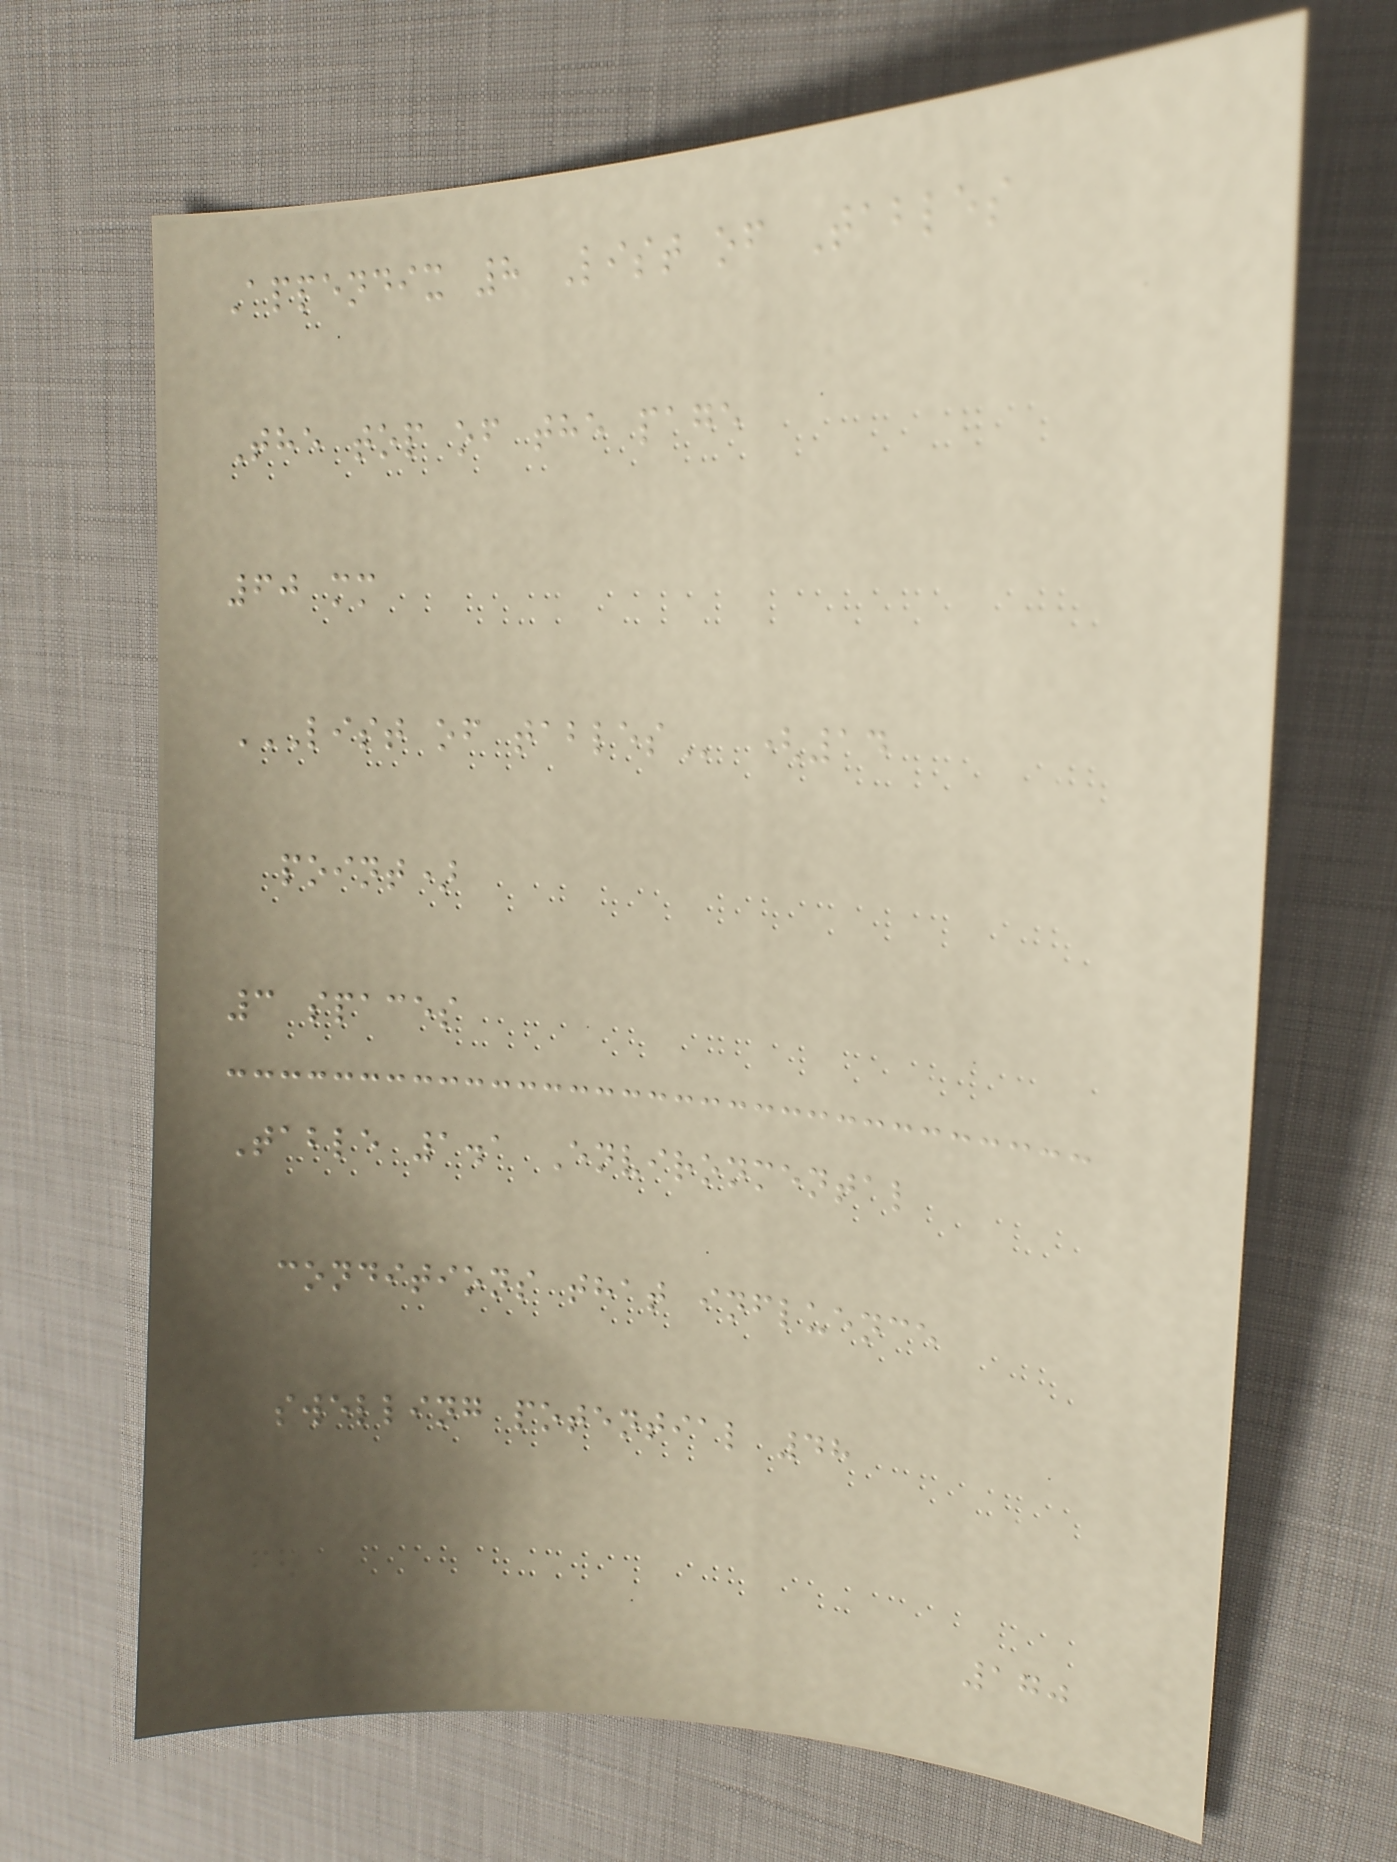Appendix 8 List of Tables
The top of the page
60 mm
LIST OF TABLES (14
point)
3 spaces
Table 1.1 Environmental
conditions that influence
swelling potential 48
170
